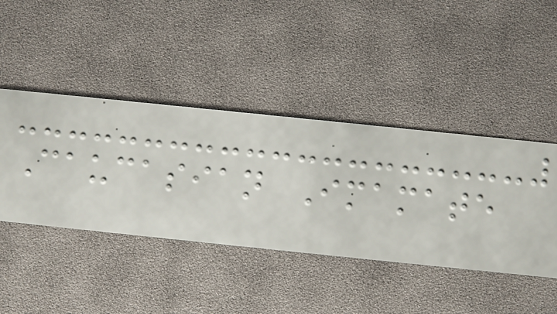Caucasian Imamate
